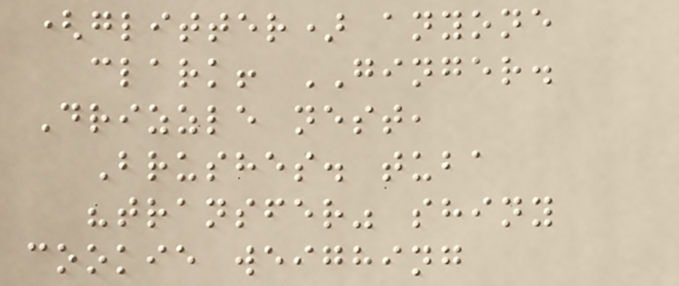(glitter) anyone
clark! GINGER.
Drizzle nest,
Brushes. tuba
"transfer" shiny
cookie weighing
